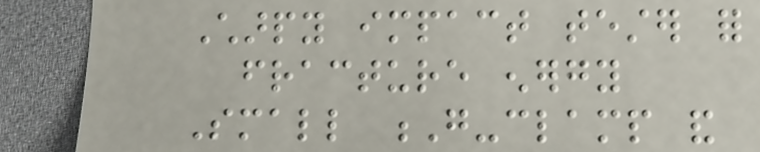Charpy impact tester for
fracture energy
Small G-clamp and
